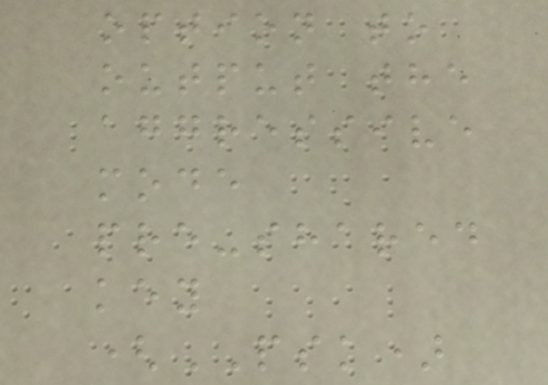option to
output the
aggressive
mode
pre-shared
key
(PSK)
